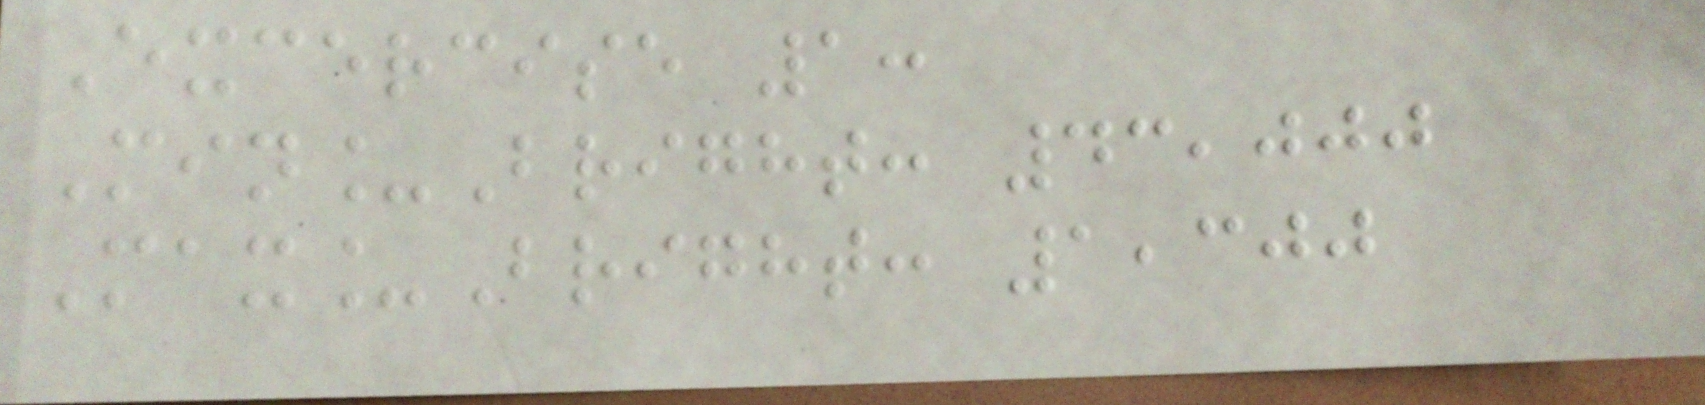Excercise 1:
Min_Bright: 43,000
Max_Bright: 1,300
